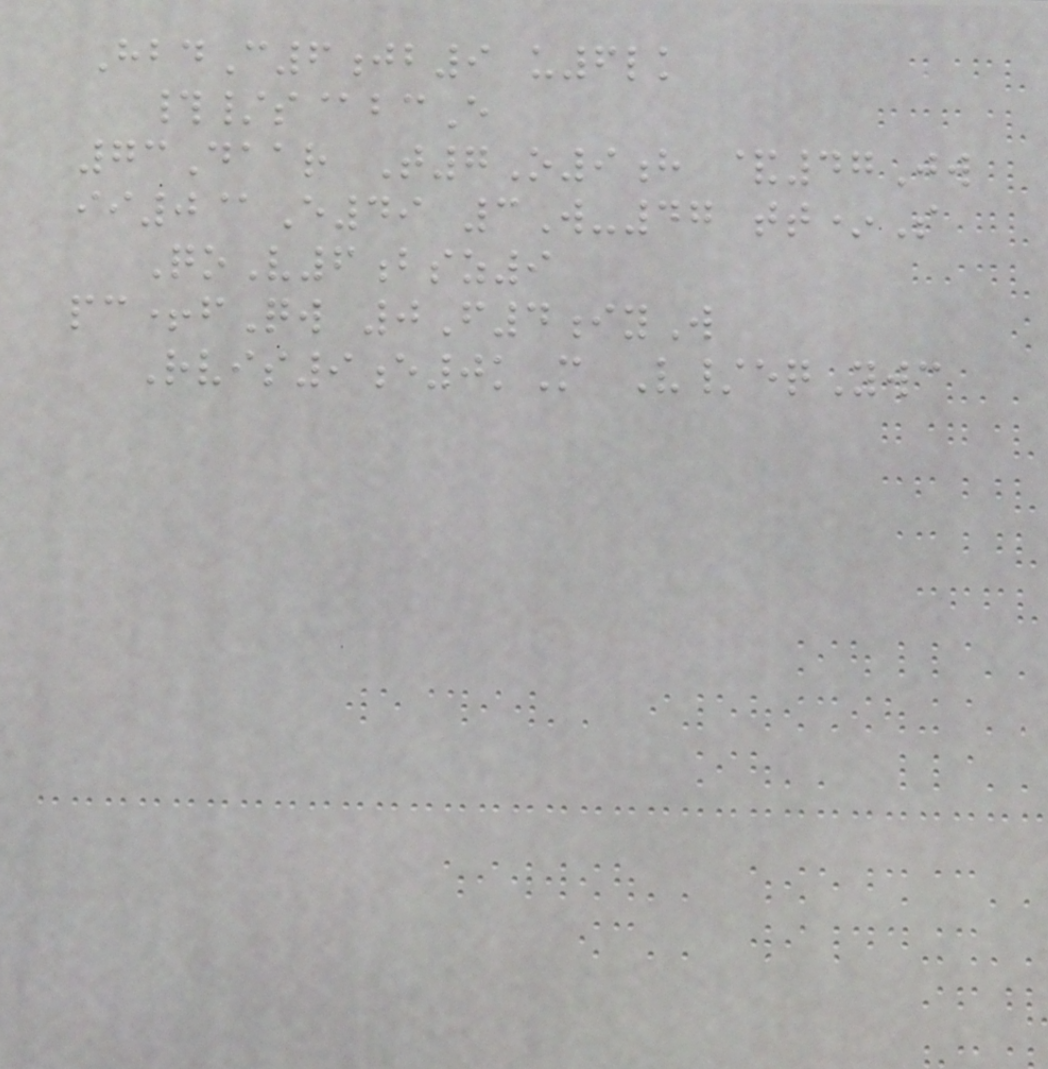HbdC6jb9 u6lk
#/s@bcE
73Daar T7O9h &47Jw
ii0@E49 3W-47 tt*S
QoV6bsz9
pc+fQw 0F4iyW
Rvis9e0kM V/eqYwc
